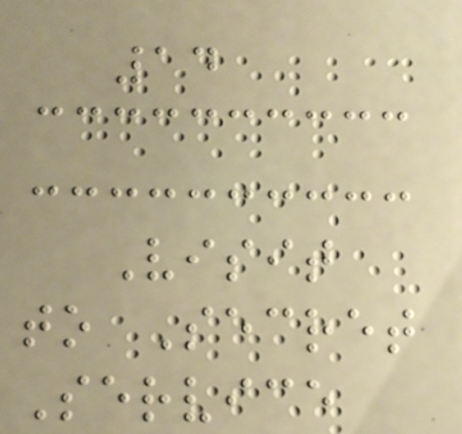14
Visit
to Secret
Service
